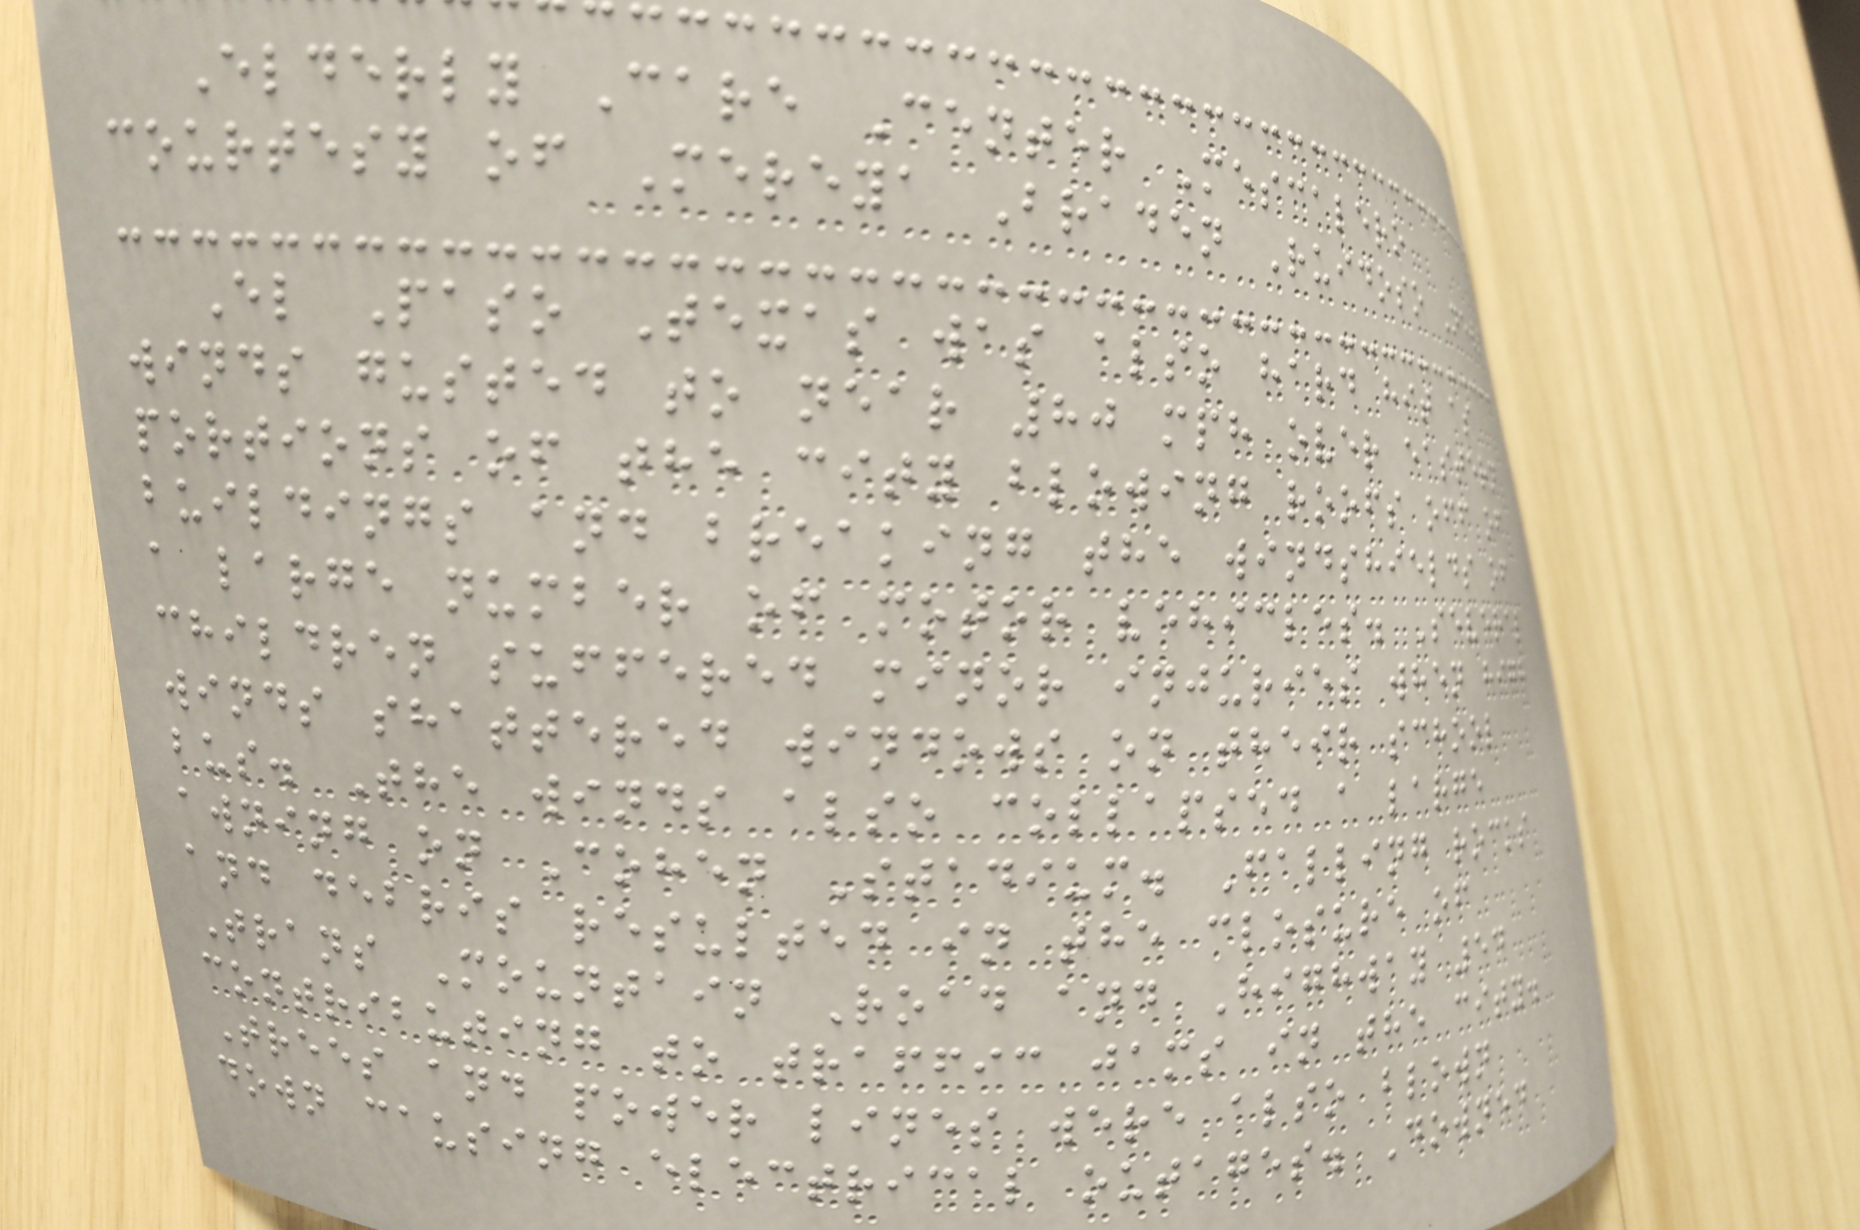Elderly Care Center Mescalero
courtesy of Mereya Braden Ruidoso News
El Paso Texas was also hard hit as
winds gusted to near 80 mph over eastern
portions of the city blowing roofs off of
buildings and breaking the windshields of
a large number of motor vehicles. Several
children suffered minor injuries when high
winds shattered windows on their school
bus. The winds also collapsed a large
awning on Cohen Stadium. Falling rocks
and debris resulted in the closure of
Trans Mountain Road and Highway 54
contributing to traffic jams in the city.
Trees and power lines were also blown
down causing electrical outages. Downed
